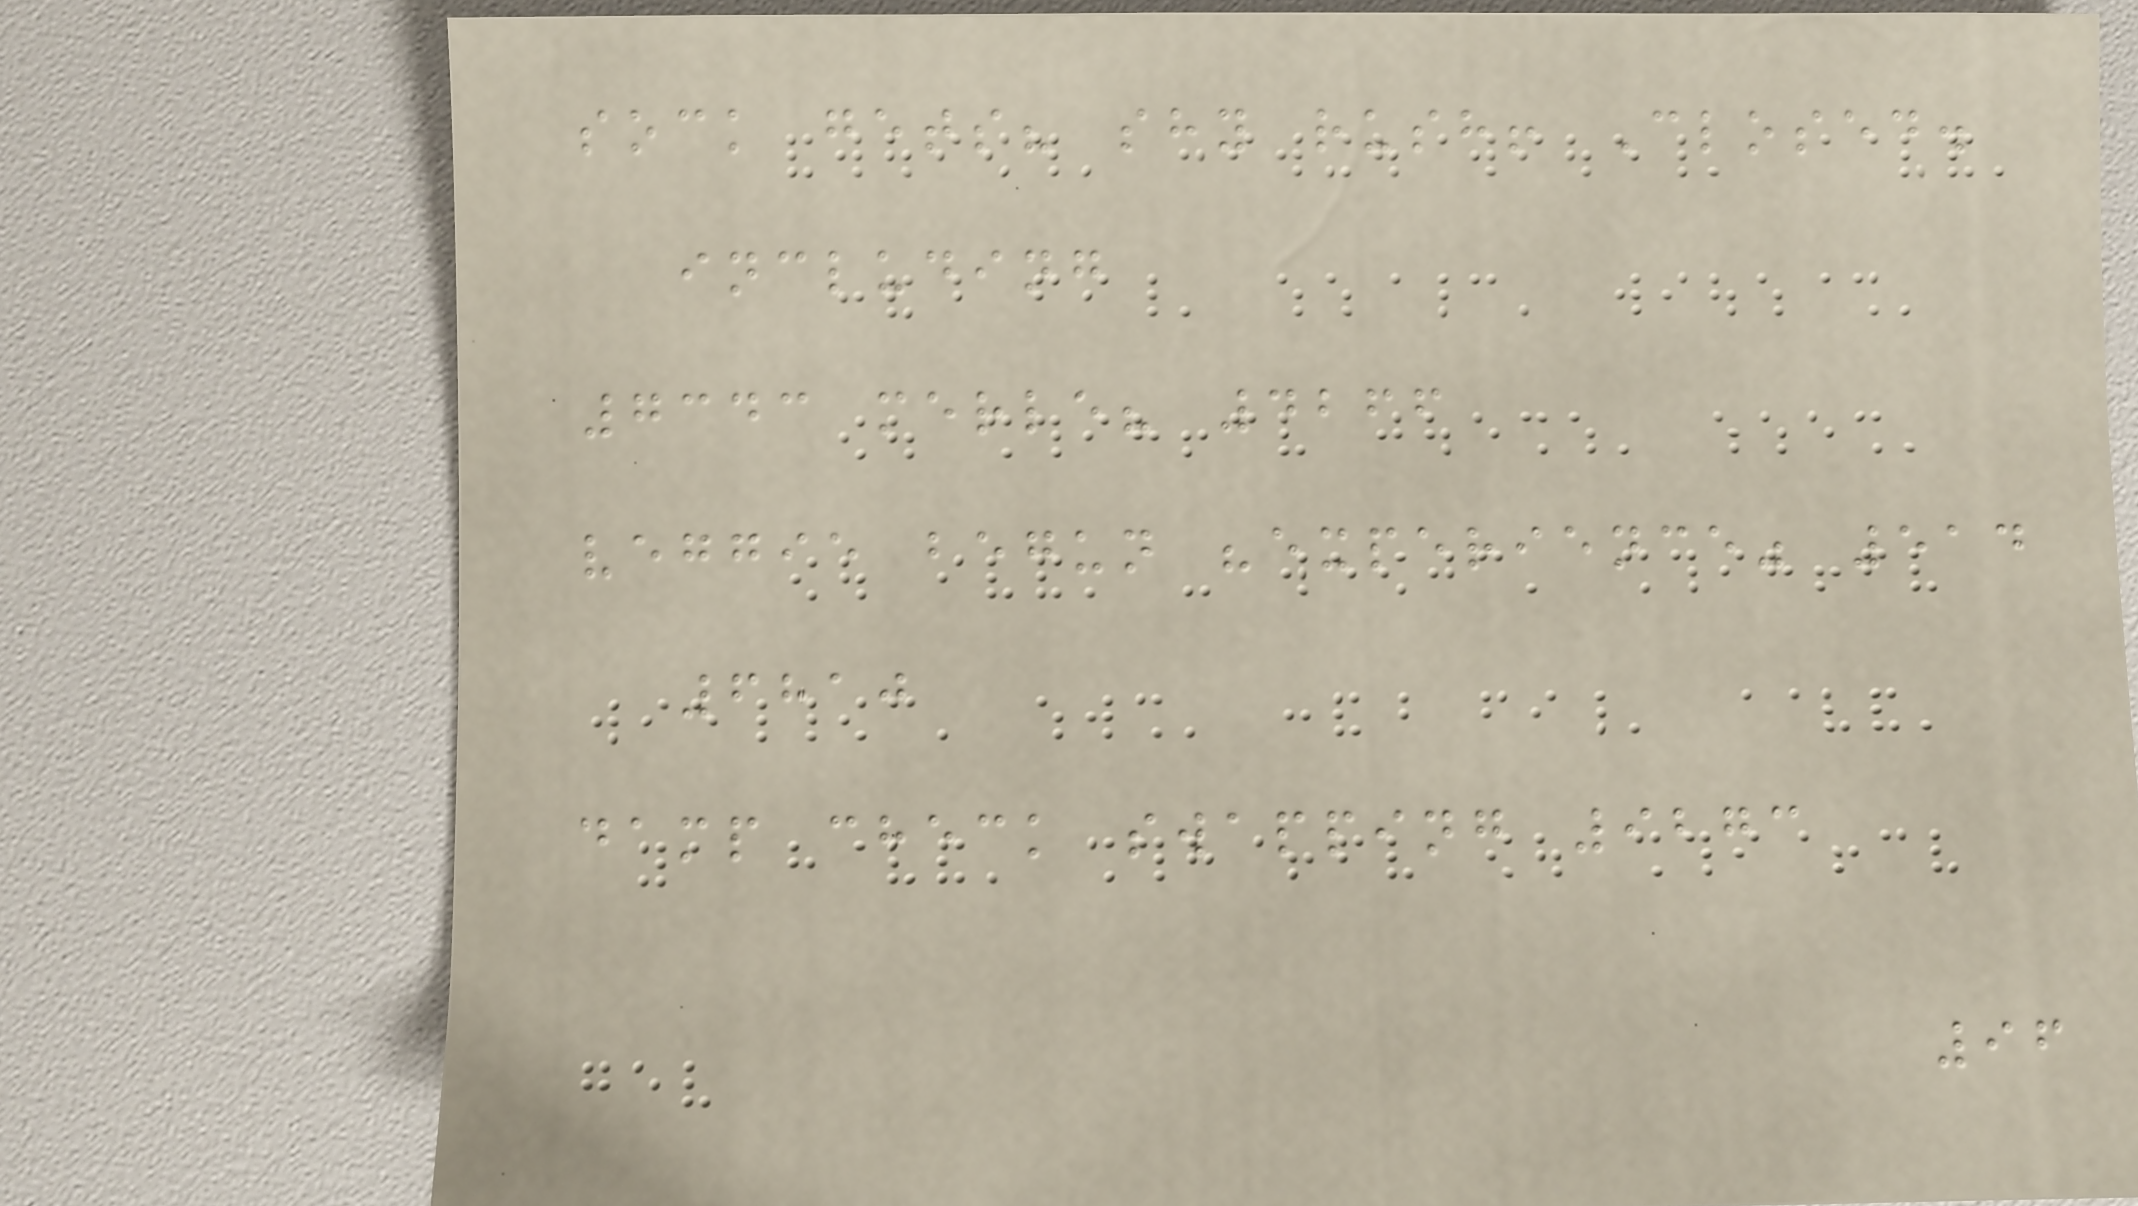sock gets? shy rush! Closed.
including
7343 merle? 4266
veggie begun "experience" 514
6810
damp check swapping 9273
96
